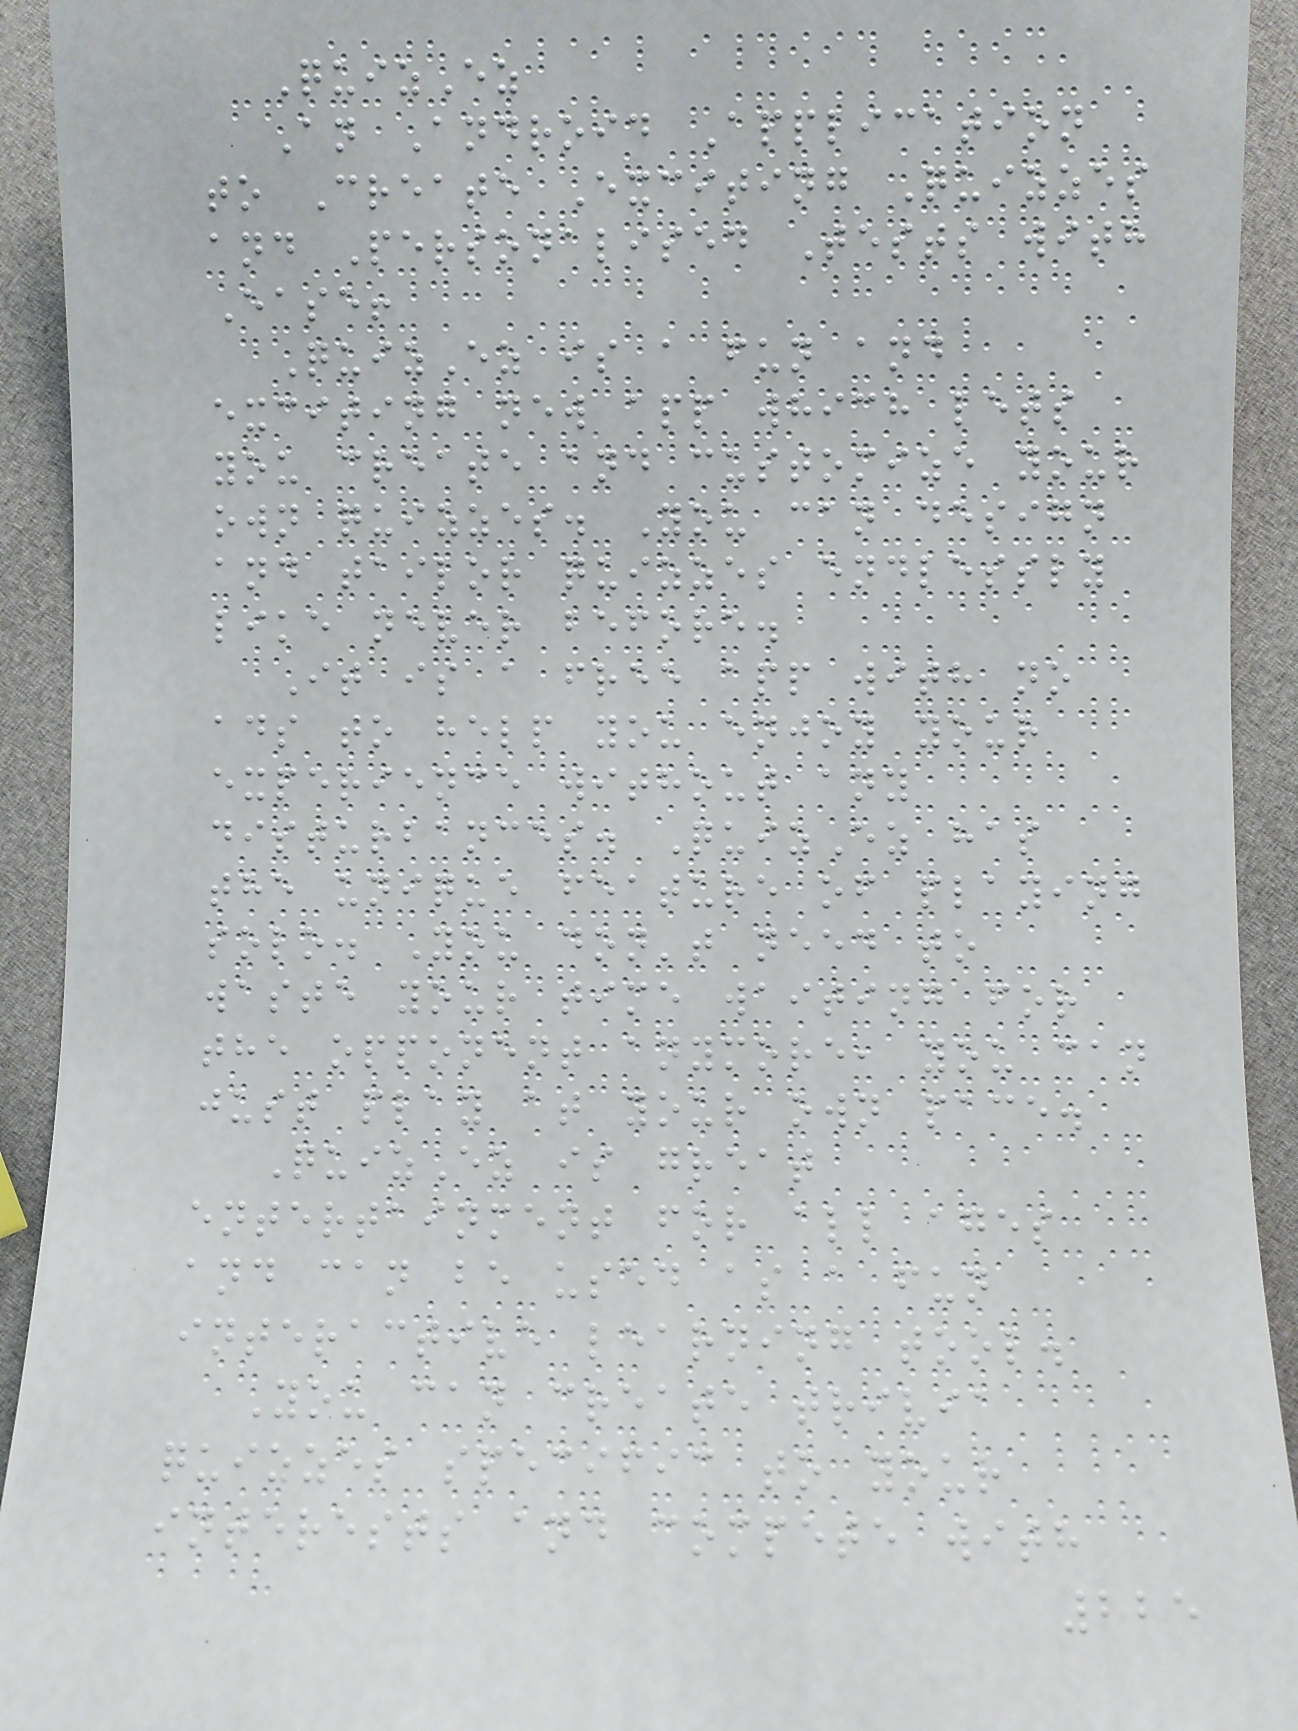QuizEz
An Android Application
to Create Exciting Quizzes
and Personalised Tests with
Ease!
QuizEz is a fun and
exciting new app which lets
you create and customize your
own quizzes. You can design
and tailor quizzes endlessly
like never before.
It is a free app with no
ads to help you enjoy your
experience without any
disturbances. QuizEz has
the unique feature of playing
solo. You don't need to
waste your time waiting for
the opponent anymore, you can
just play at your own pace.
QuizEz is great
entertainment for all ages
and can be used as a fun
interactive learning tool.
You can create trivia
quizzes specific to your
interests and compete with
225
